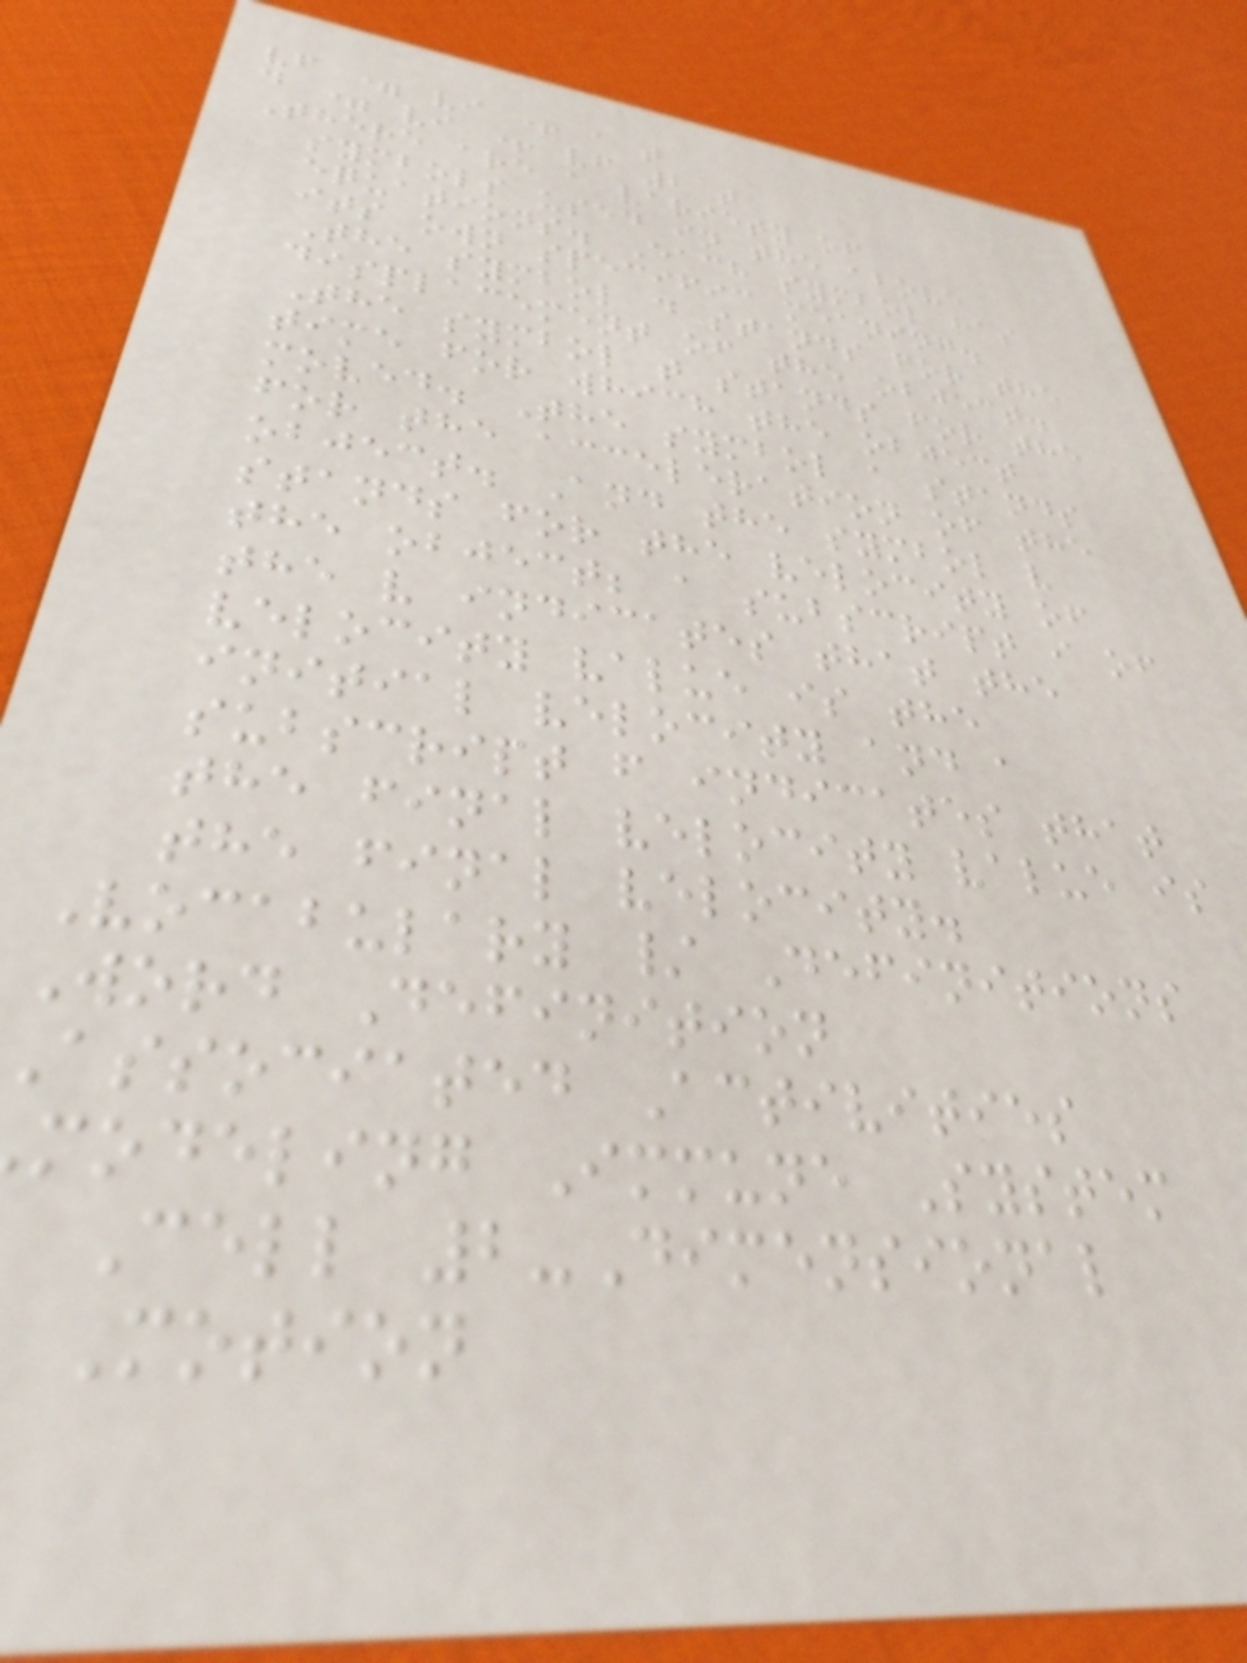vf = vi + a t
d = vi + vf 2 t
There are a variety of
symbols used in the above
equations. Each symbol has
its own specific meaning.
The symbol d stands for the
displacement of the object.
The symbol t stands for the
time for which the object
moved. The symbol a stands
for the acceleration of the
object. And the symbol v
stands for the velocity of
the object; a subscript i of
the v indicates that the
velocity value is the
initial velocity and a
subscript f indicates that
the final velocity value is
the final velocity.
Vocabulary / Definitions
Word Definition
associated Activities
modeling Immune System
Cell 2-Dimensional
Motion
